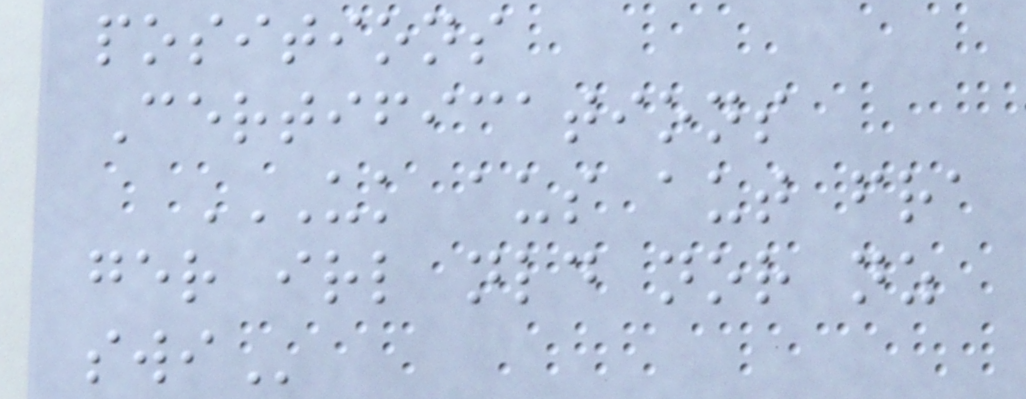positions
Certifications
UK AUS AUT FRA
GER IRL NLD NOR NZ
SWI
